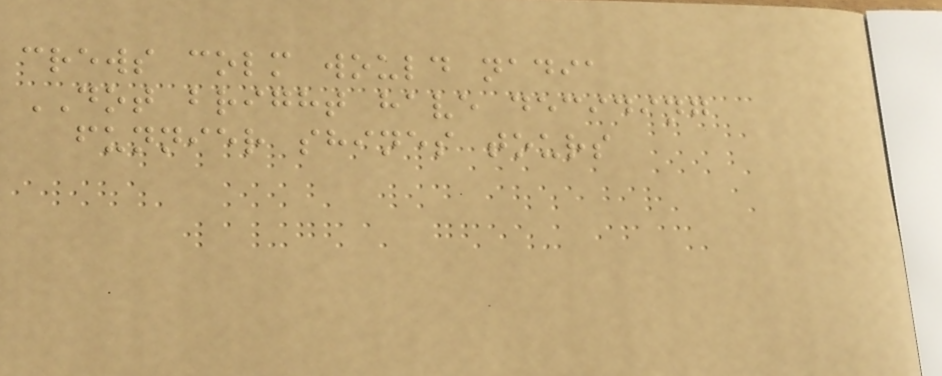crews colm would nadia
DOT bright have deciding
funnier shines tours
